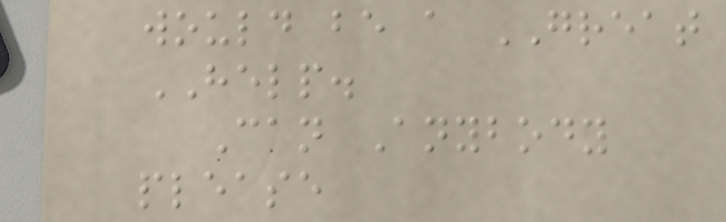would be a GREAT
HELP.
Can Anybody
please
